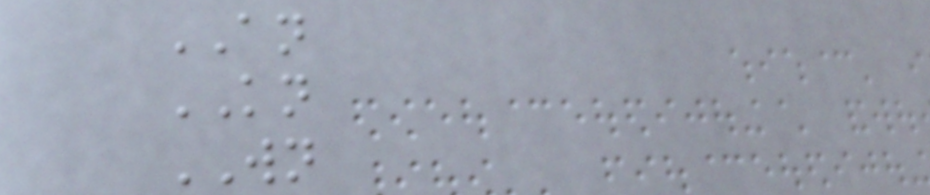AN
KN
WN
